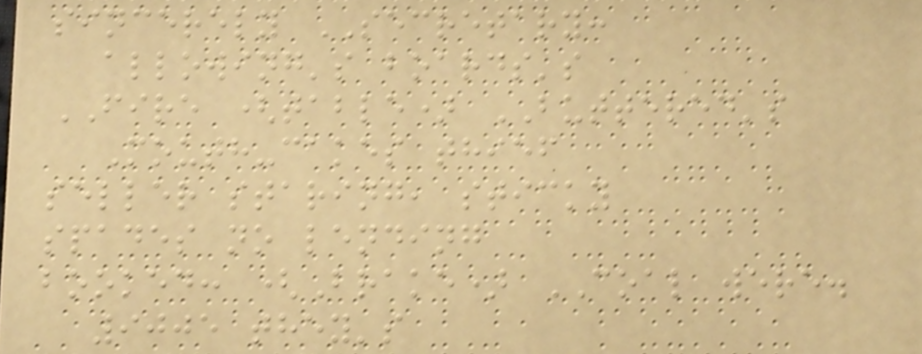sincerely SECRETARY:
allowing's boards's
FIRE (table) BUTTERED's
Mouth-cakes thief
seller staring, sticky
spades no lending
booked: (Brake) COAL were.
9005 they's
